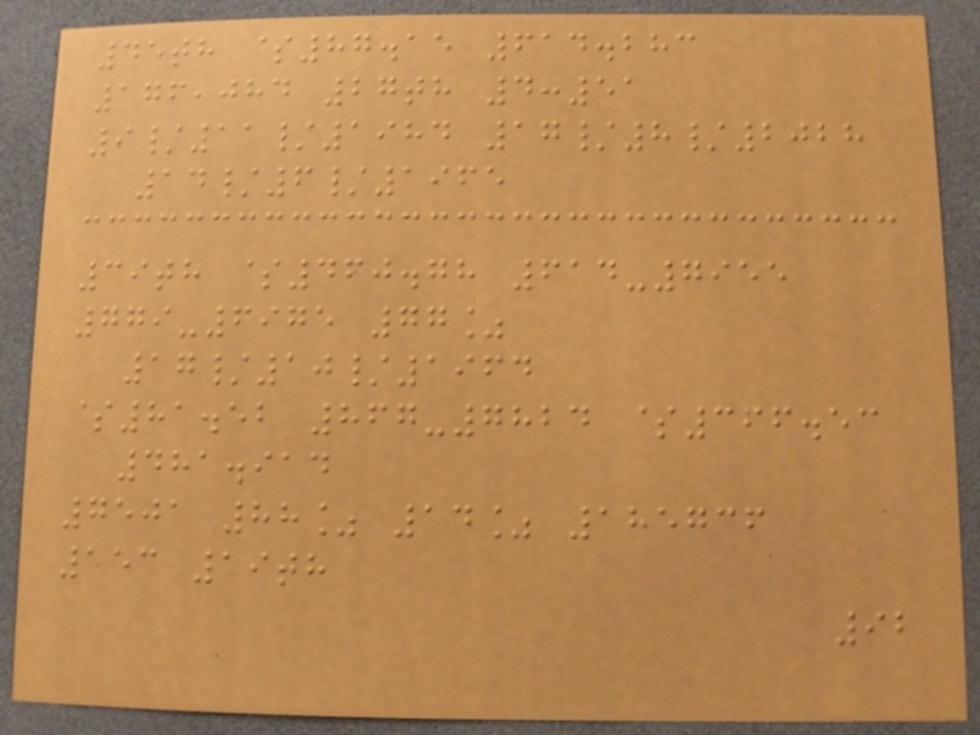45th $87.15 614.283
176,084 27th 4:51
9/11/1984 17/8/2028
14/6/1965
39th $460.78 614-7955
779-6975 77%
17/10/1964
$81.52 867-7824 $366.53
481.914
7501 88% 14% 185736
153 19th
92
